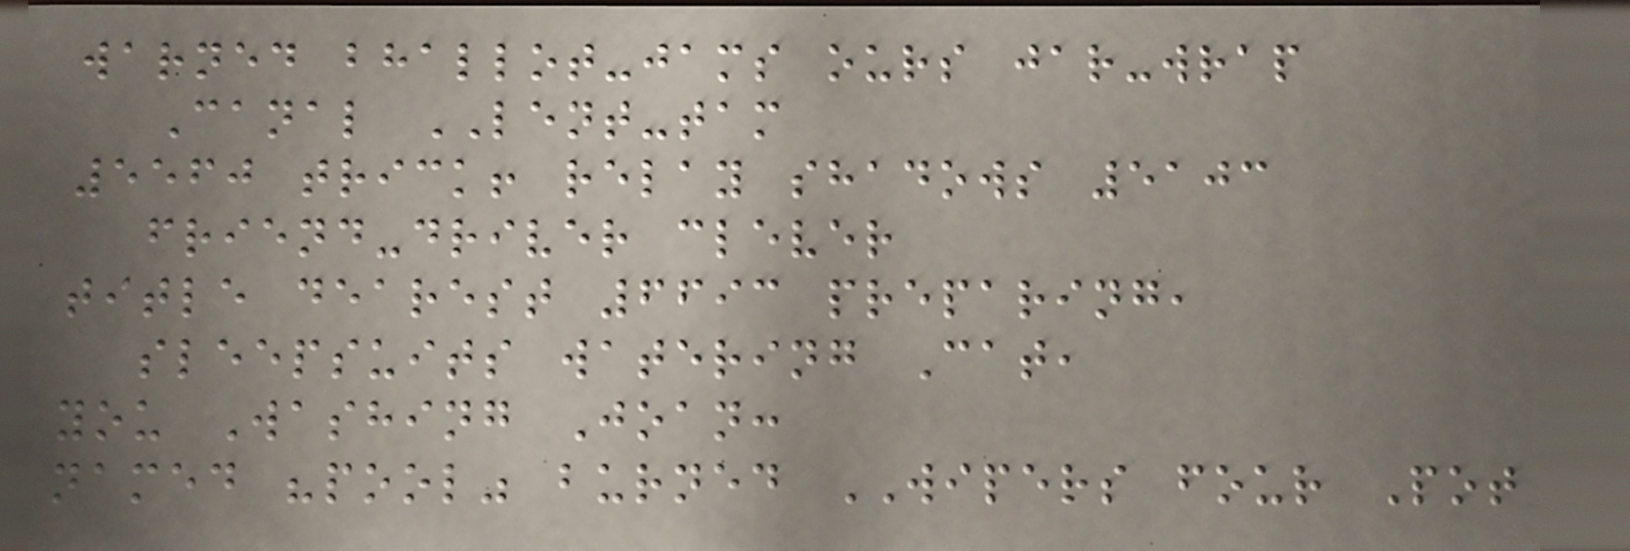warned bhallot-jams ours jar-wrap
Canal LENT-tam
5560 trick! relay shadows 5103
friend-driver clever
title dearest 6693 preparing,
sleepsuits watering Cat,
you Washing Joan:
named "pool" burned WIPERS four Pot
